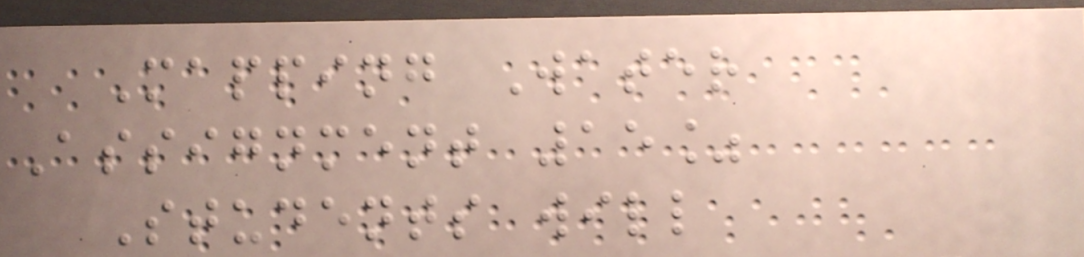Mapping Water
Assignment 15%
Students will
